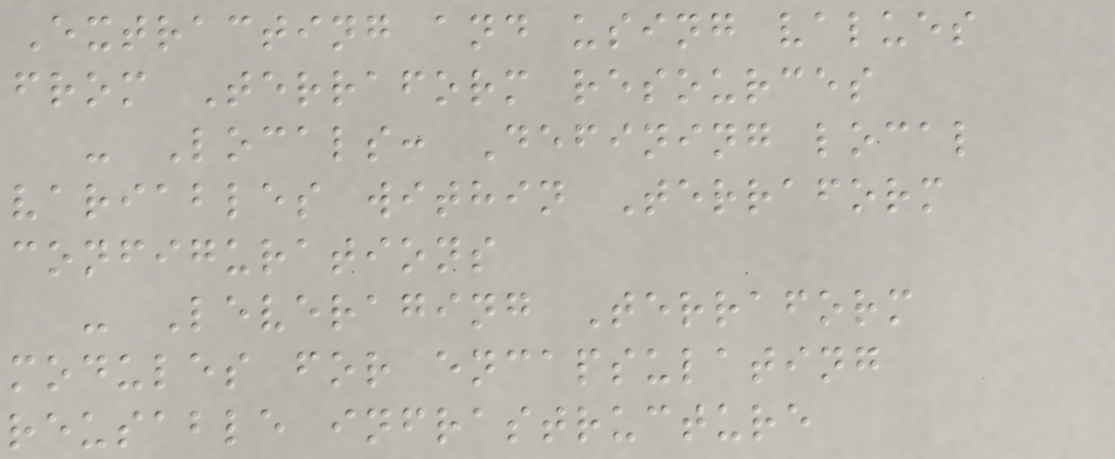Extracting and using values
from Terraform resources
- Locals: Defining local
variables within Terraform
configurations
- Leveraging Terraform
modules for encapsulating
reusable infrastructure
